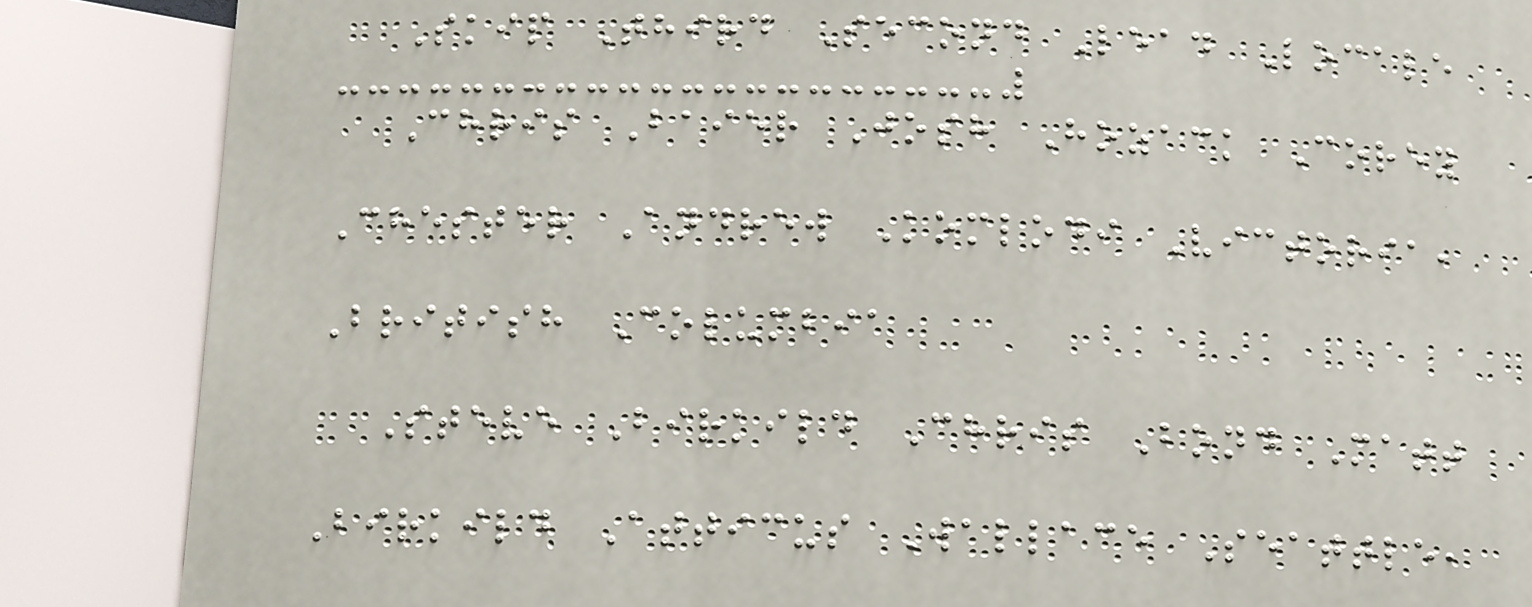Skip Third Second Lead Locale
Chris Baier Josh Hozack Corey
Chester Andrew Komlodi Victoria,
British Columbia
Steve Birkild Chris Bond Matt
Birkild Atticus Wallace Seattle,
